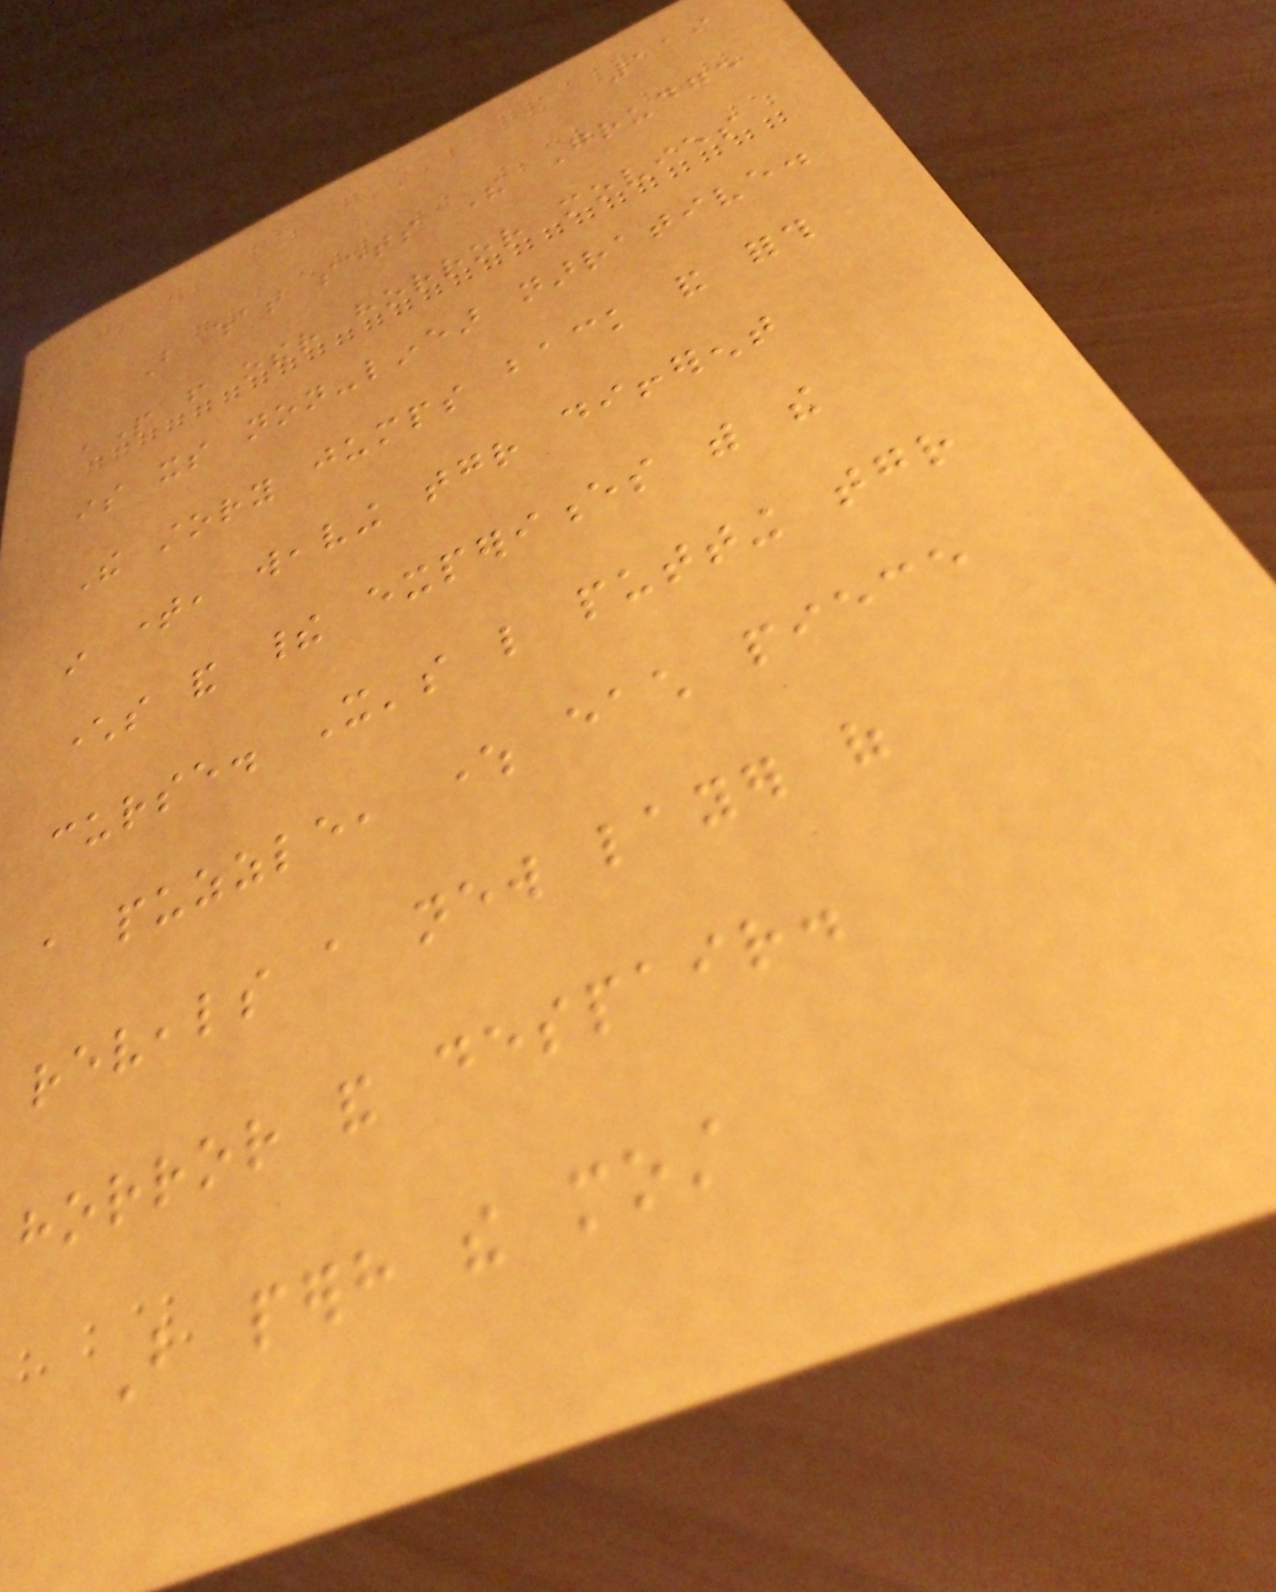119
But what sets The Grudge
apart from other horror movies
is its non-linear narrative.
The story jumps back and forth
in time, weaving together different
characters and their experiences with the
curse. It's like putting together
a puzzle, where each piece
reveals a new layer of
horror and despair.
But perhaps the most
